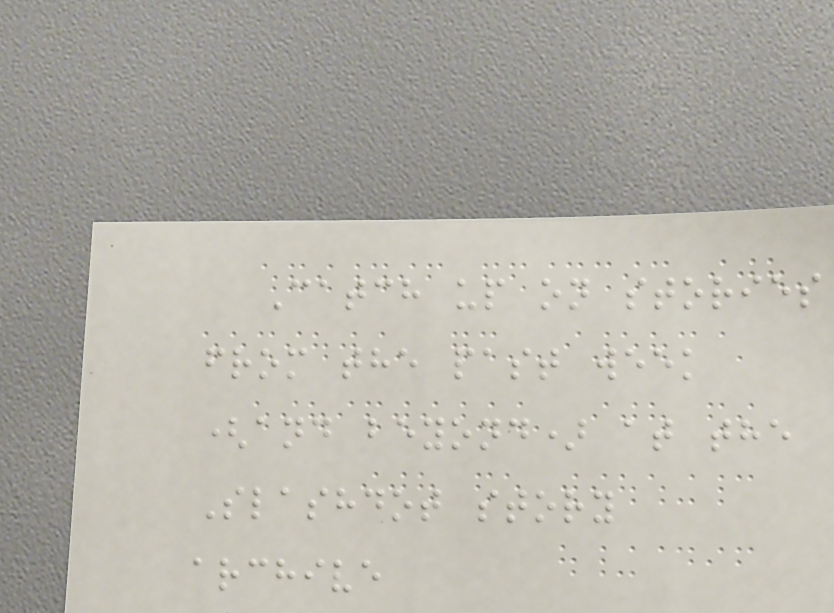Catch up on stories
from the past week
(and beyond) at the
Slashdot story
archive
